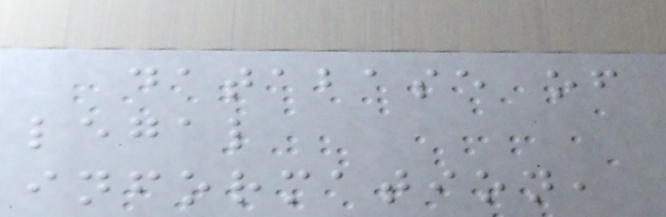database of
legal
information,
